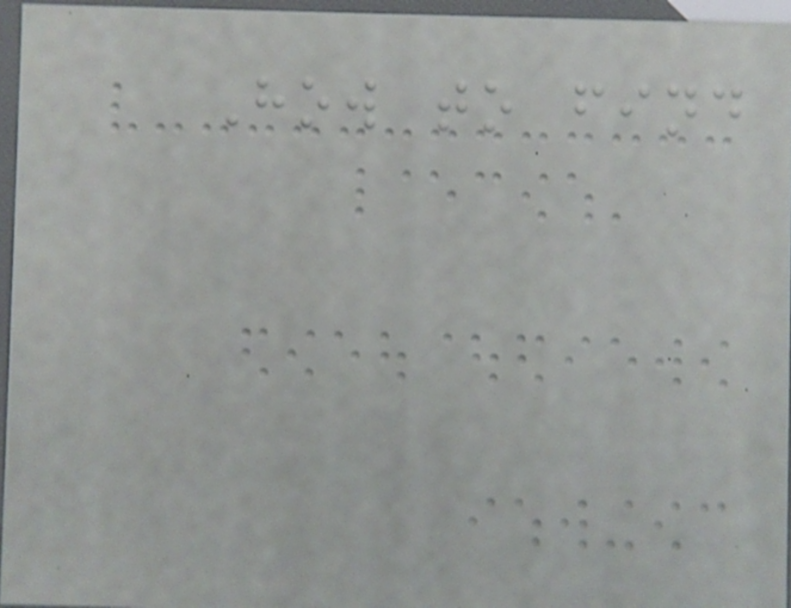How to find
